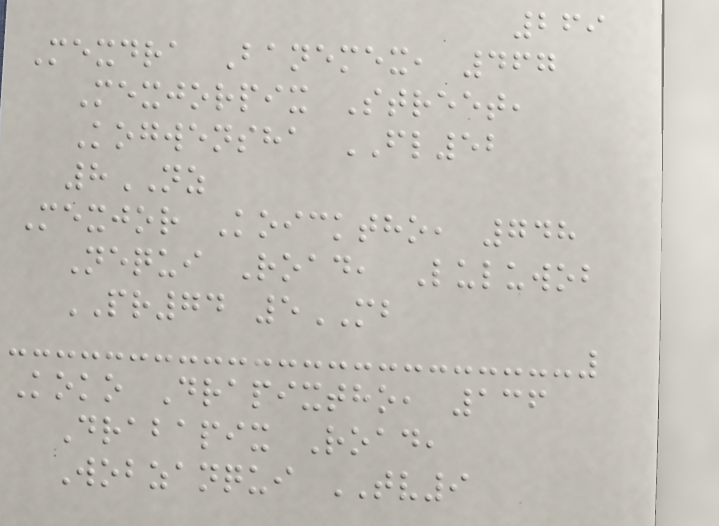269
Mexdra Banemex, 467
Mexjorpix Street,
Kogwensha FL52
8NZ
Mexjor Koicktho, 748
Nequi Road, Luluwob
PR74 5MB
Koko Drapixtho, 136
Drabapix Road,
Wobzanqui TV9
